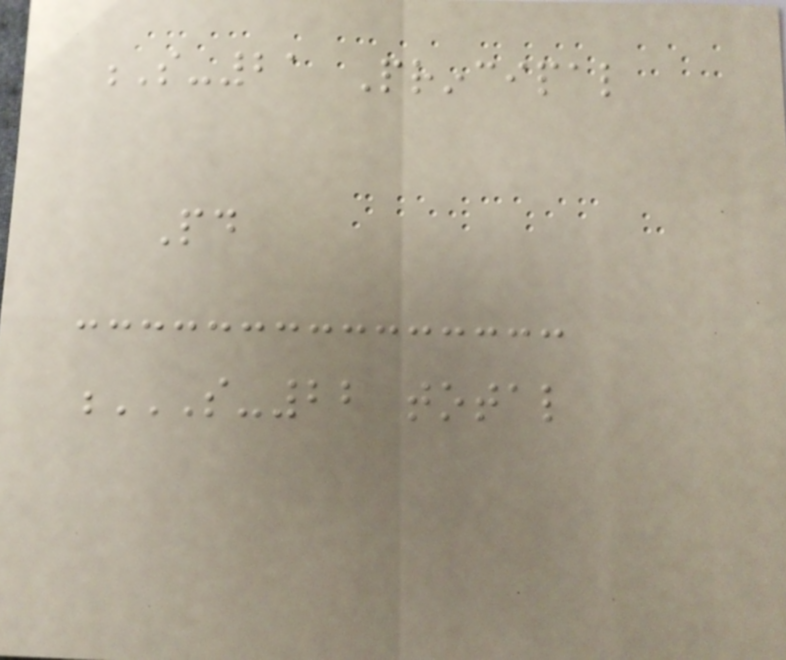S-21 Principal
Paid
S-22 TOTAL
